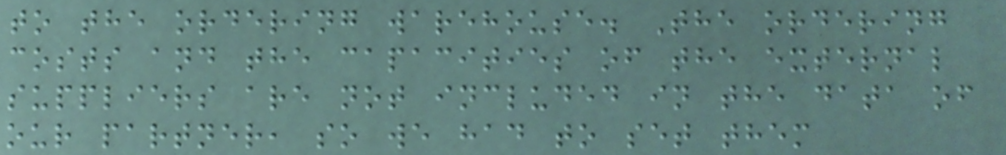to the ordering warehouse. The ordering
costs and the capacities of the external
suppliers are not included in the data of
our partner, so we had to set them
